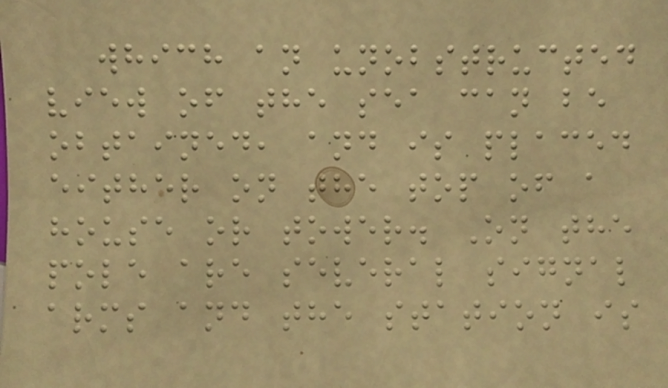which an unobstructed
view of the sea can be
obtained, and is placed
either on the top of a
house or tower. On the
pole are several signal
arms and the station is
